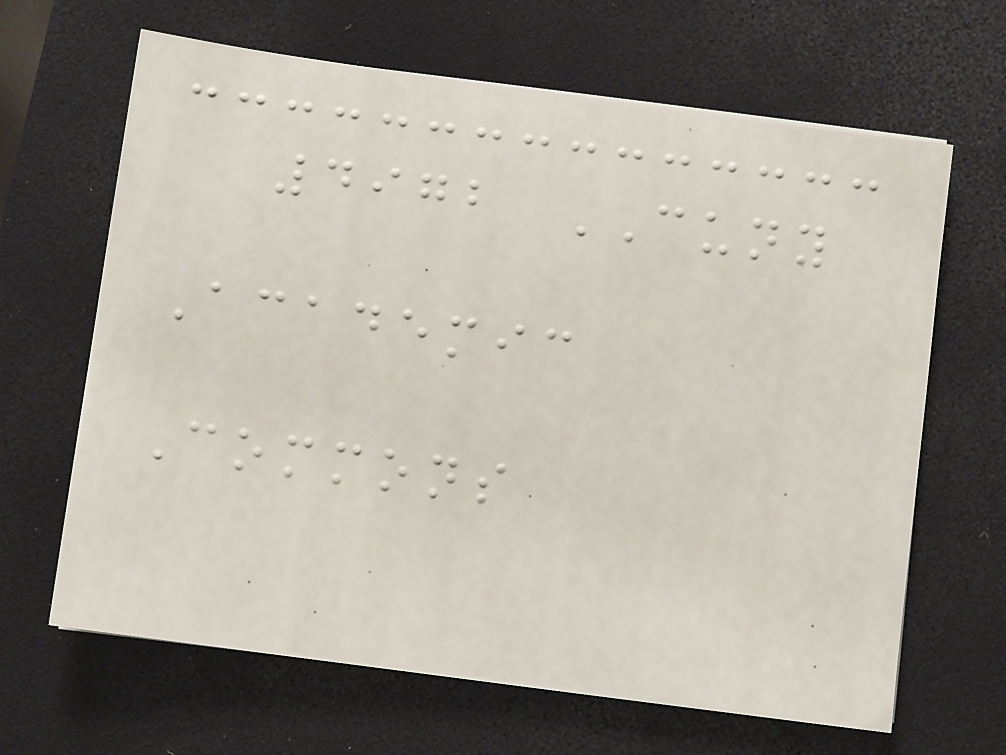4972 CUNY
Academic
Commons
